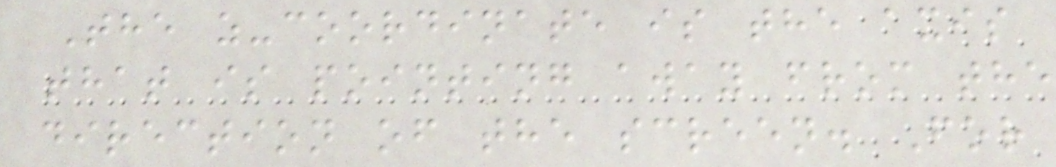The z-coordinate is the axis
that is pointing away from the
direction of the screen. For
